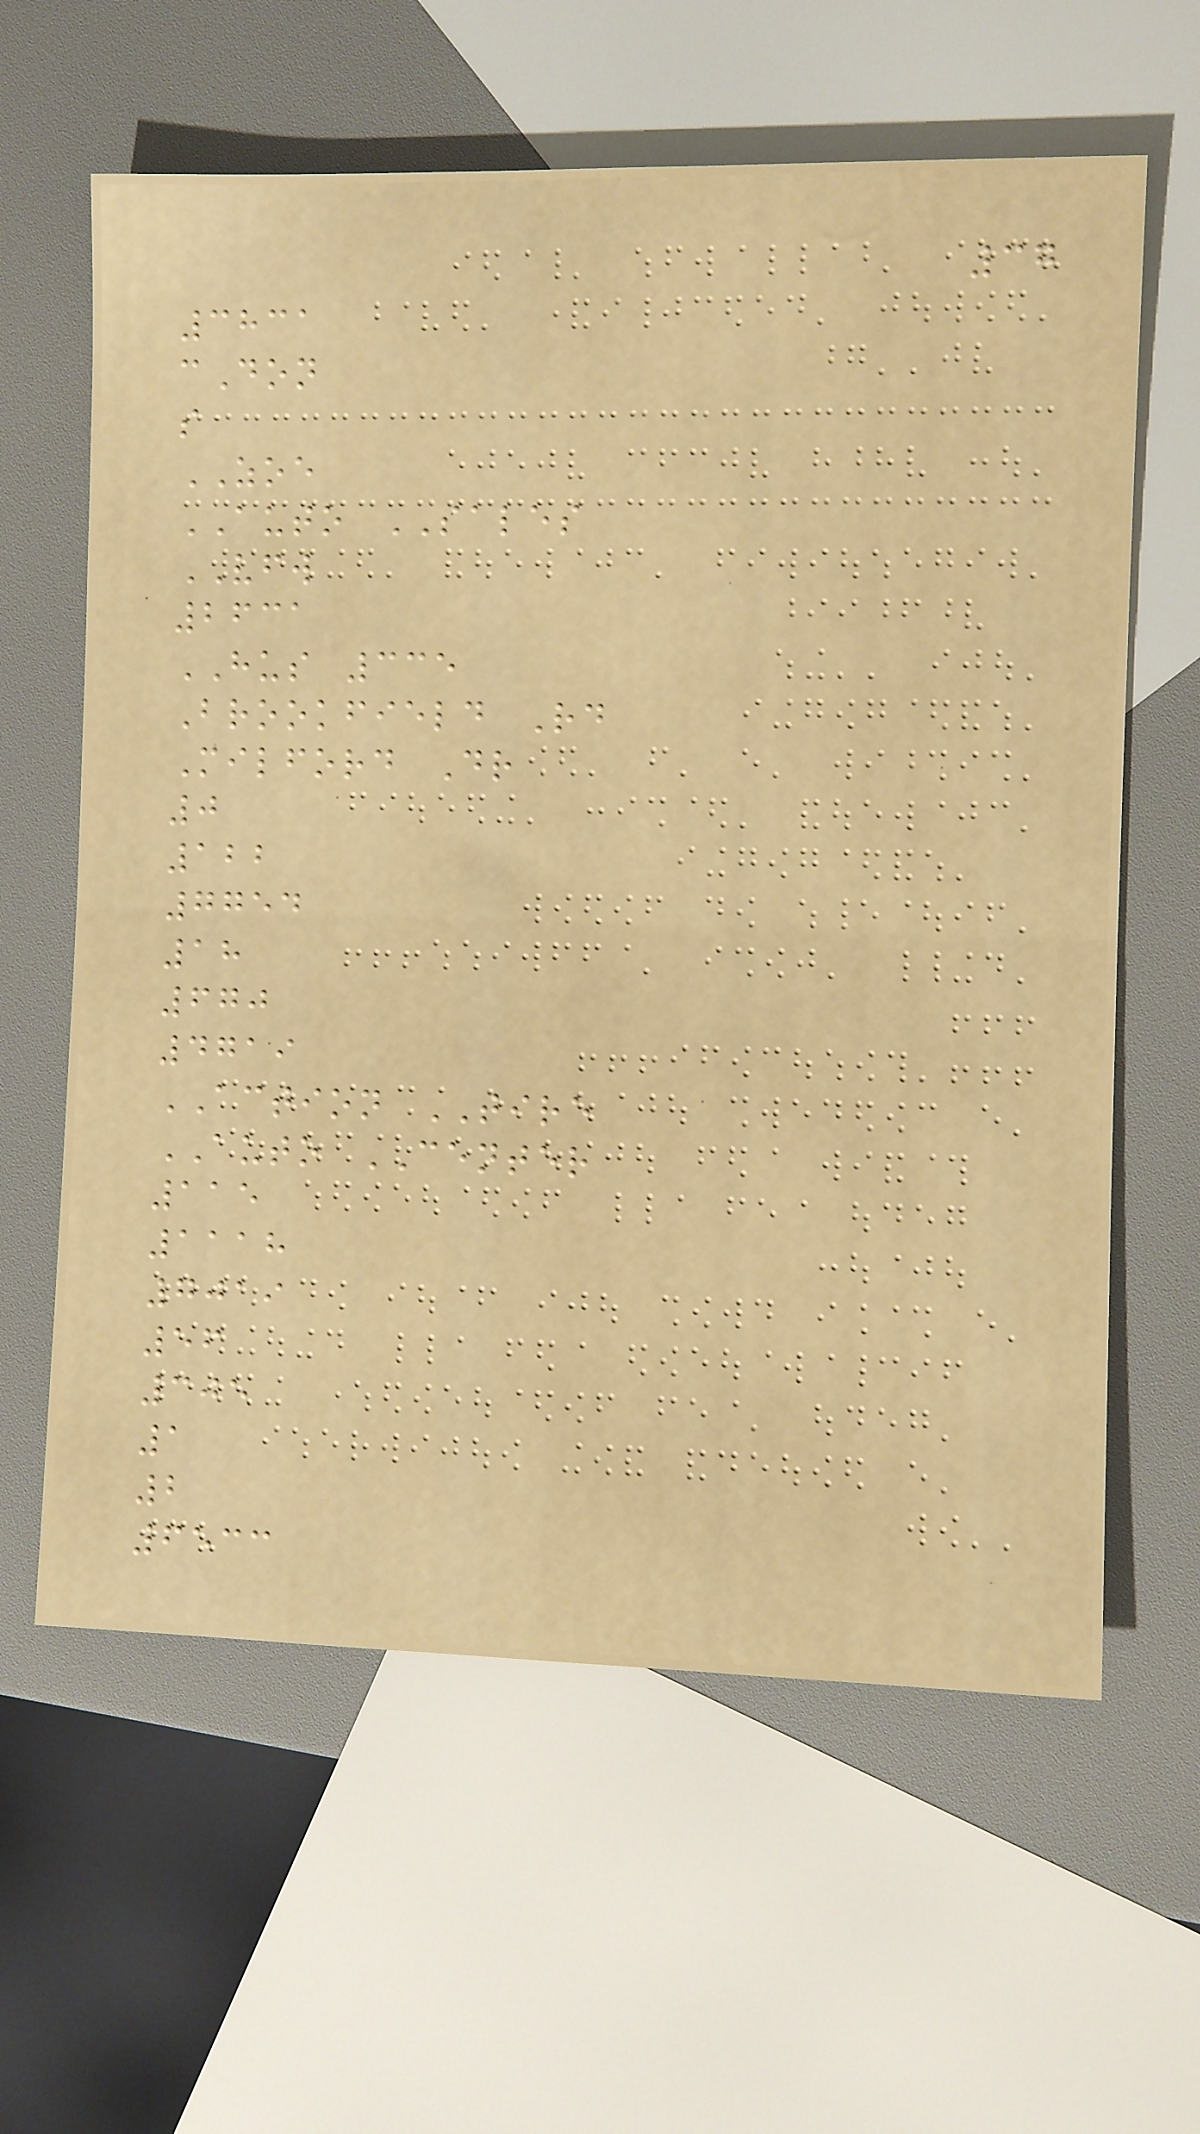37
3831
cDon
s
ZOE
AUTO SALES
VFW
2631
HUS 335
Brookfield Rd
Milford Dr
0
122
7754
18
670
4719
ACTION TIRE
AUTO CENTER
115
1118
7019
56
305
1
2
6533
